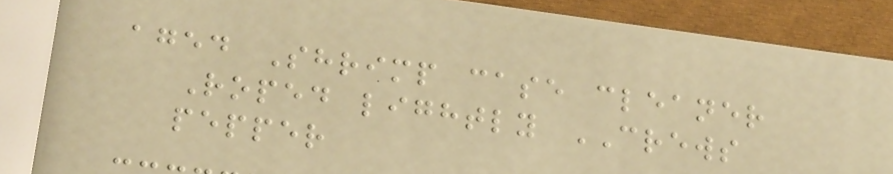aged Shrimp case cleaner
Roped lightly CREWS
pepper
